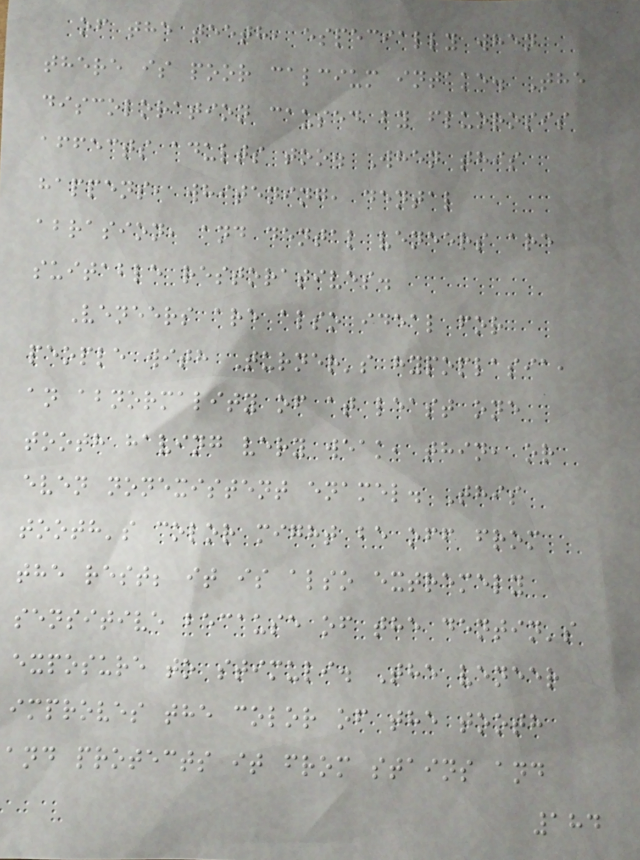of the teeth, especially when
there is poor calcium intake. The
discoloration caused by fluorosis
affects adults too. When this
happens, whitening, dental
abrasion, and dental veneers are
suitable restoratives.
Veneers are also ideal for
people with Turner's hypoplasia,
an abnormality of at least one
tooth having very weak, thin, or
even nonexistent enamel. This
tooth's color might be off from
the rest; it is also extremely
sensitive because of the dentin's
exposure to stimuli. The veneer
improves the color of the tooth
and protects it from stains and
184
